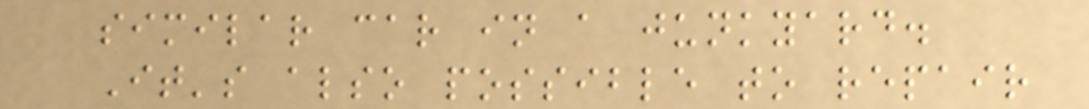similar car in a junkyard.
It's also possible to repair
